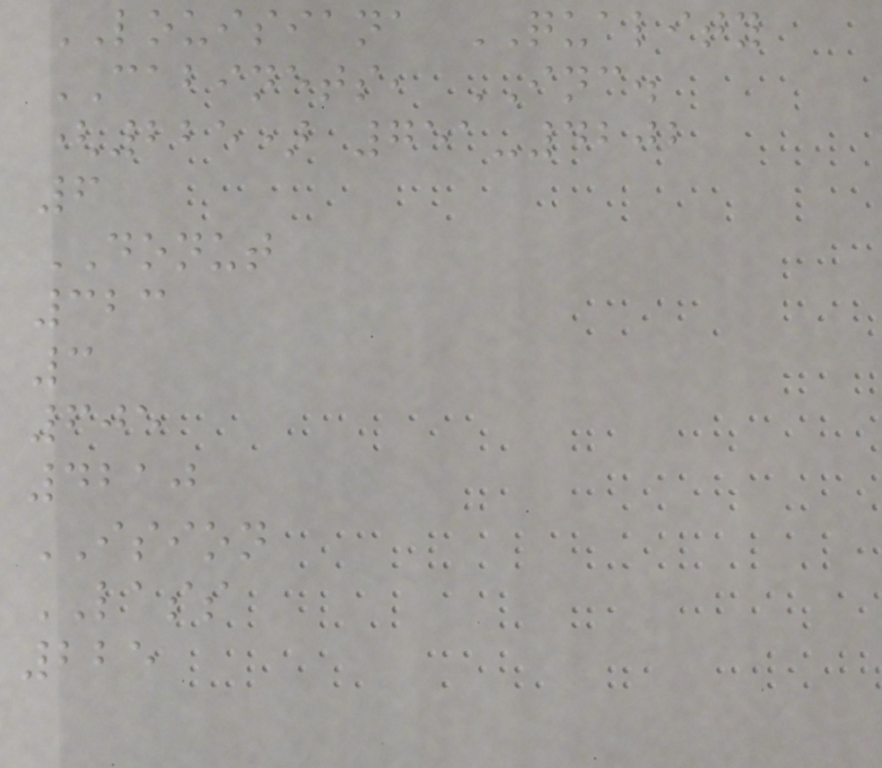LOUISIANA QUALITY
CABINETS, INC.
(225) 751-4202
6
DONUT
323
3
605
4210
ISION
LASS
225
